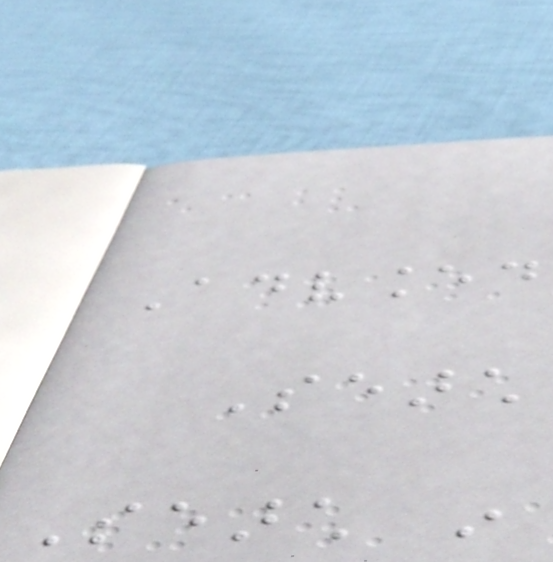Advanced
Search
Search in
